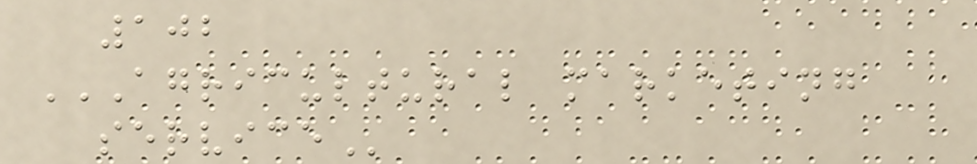102
AGRICULTURAL MARKETING
SERVICE
